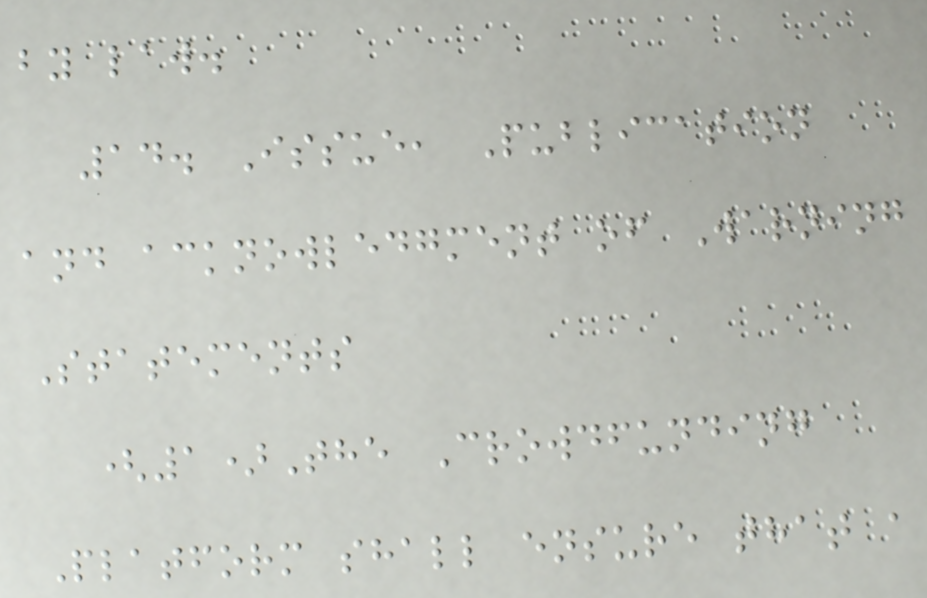by law.
14. Issue, Publication
and acknowledgment of Warning
Statements
(1)The Crowdfunding
Platform shall ensure that a
